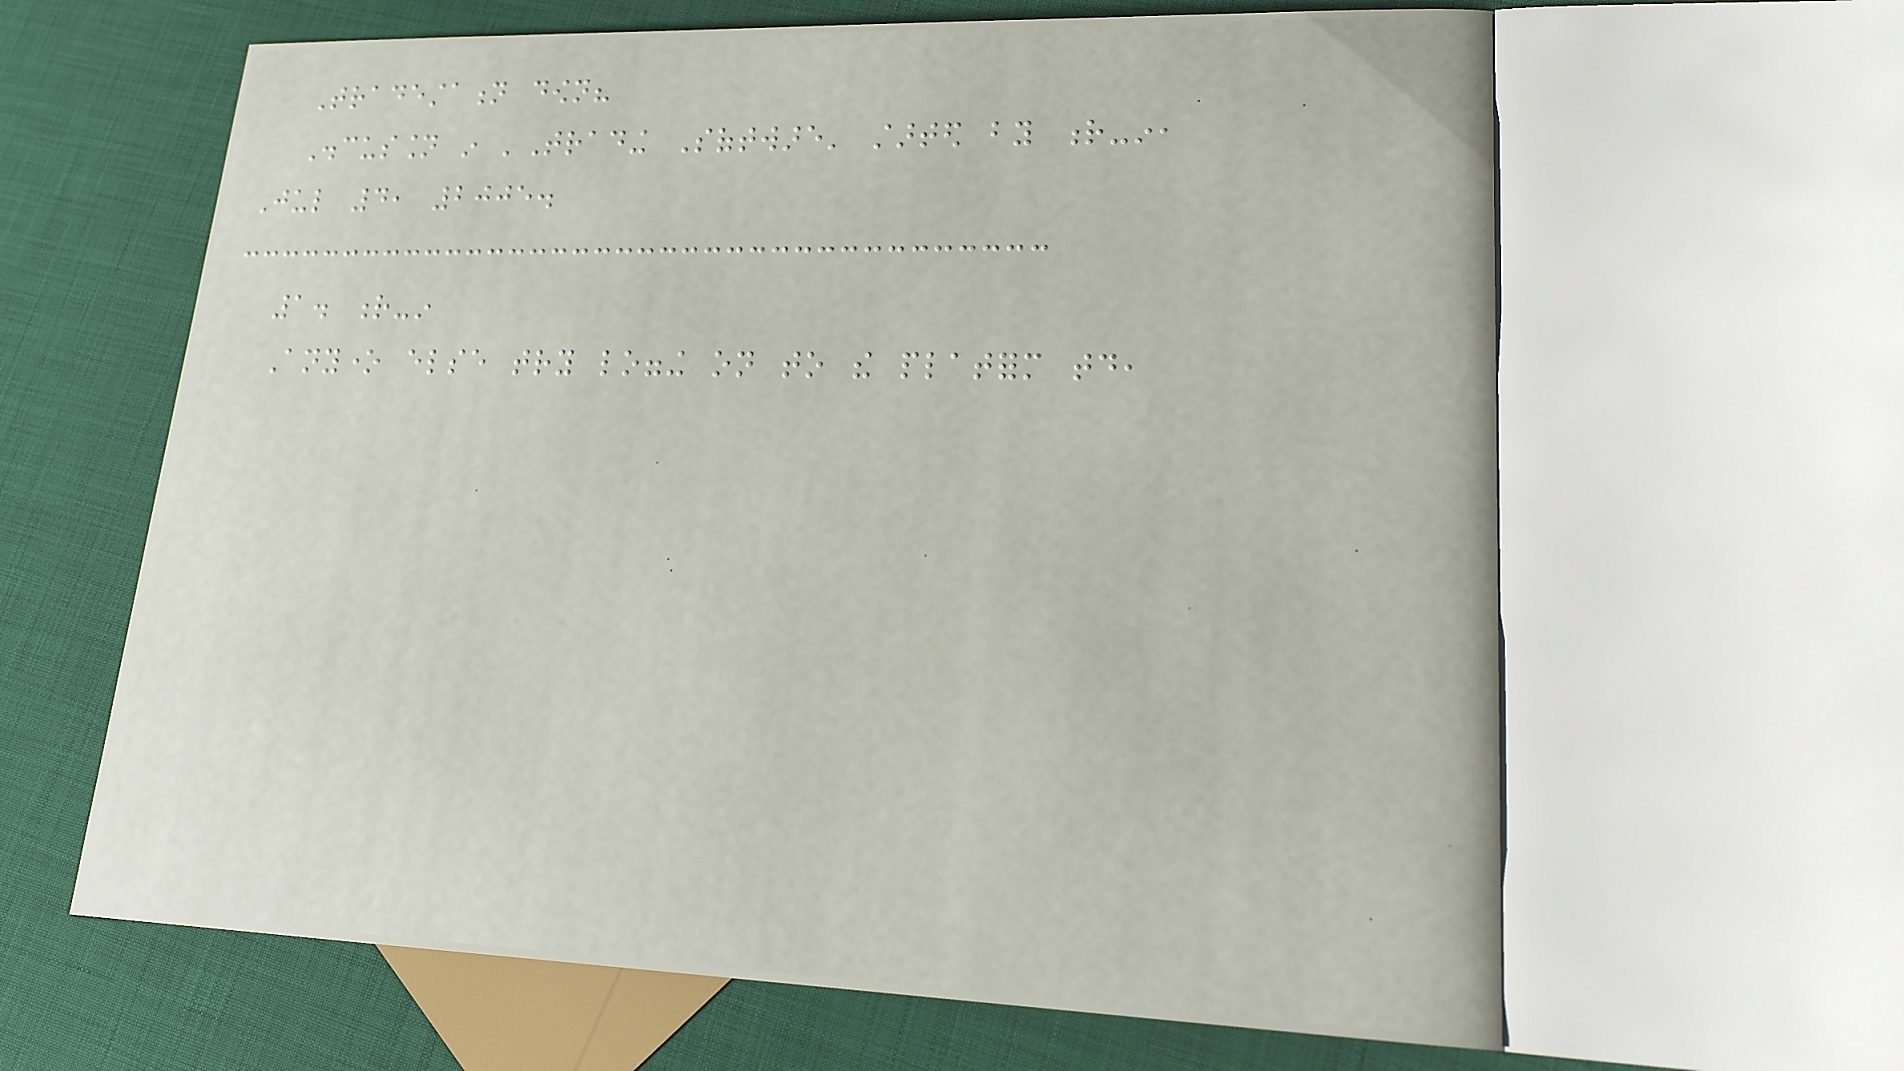Tradestation down?
Discussion in 'Trading Software' started by r-in,
Jul 4, 2005.
1. r-in
Anyone else try logging on to the platform today,
